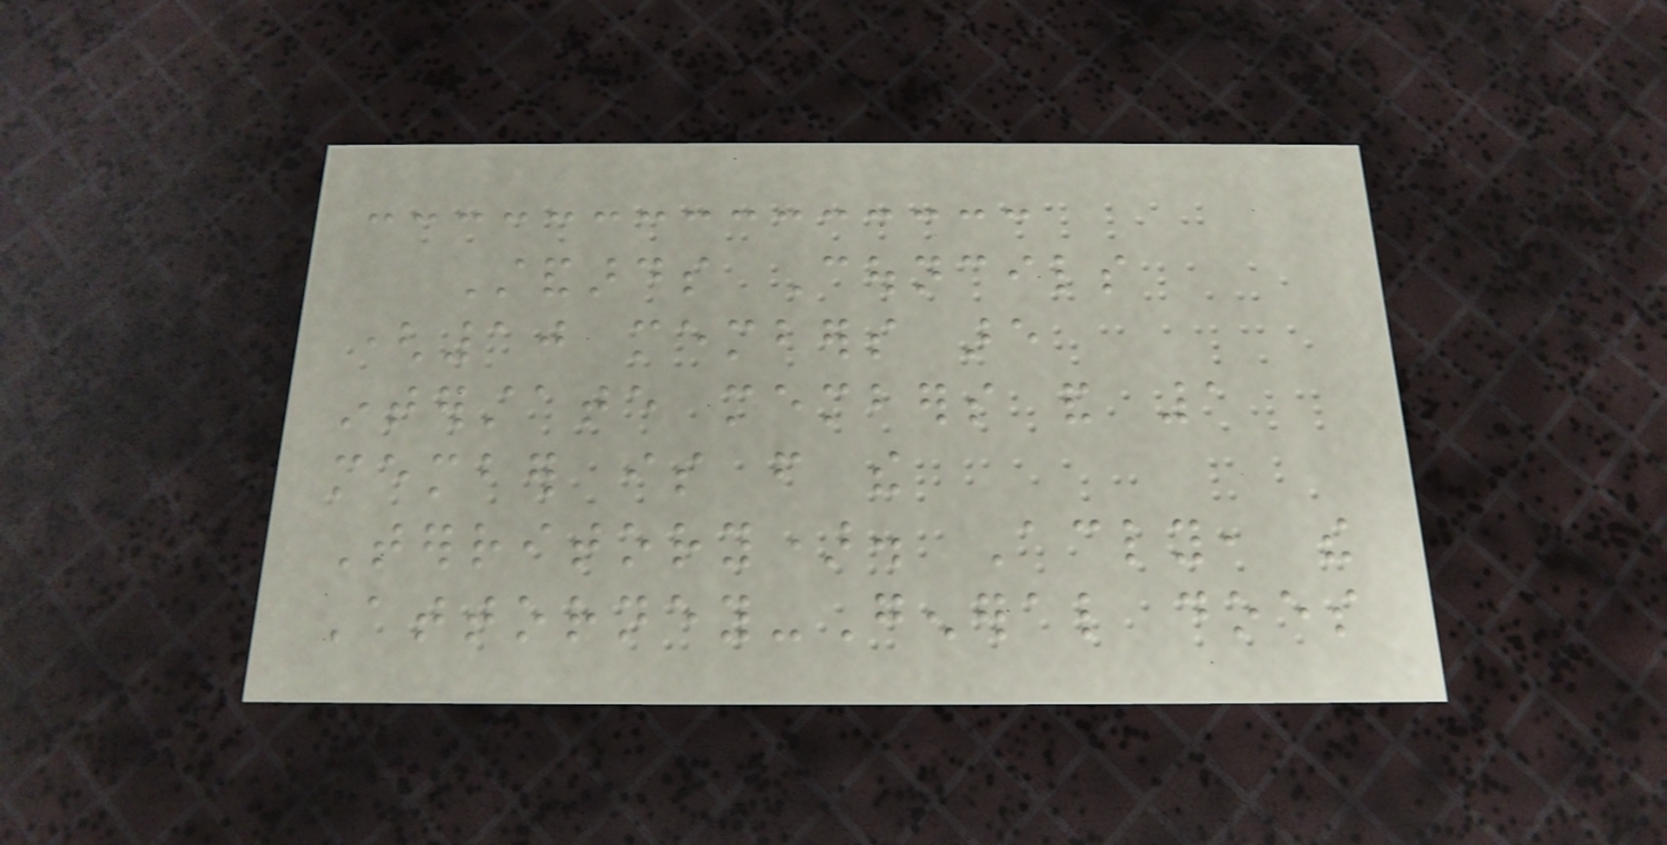Standards Councils
(10 members are
interstate members and 1
member is from the
Territory). Accordingly, the
Attorney-General does
